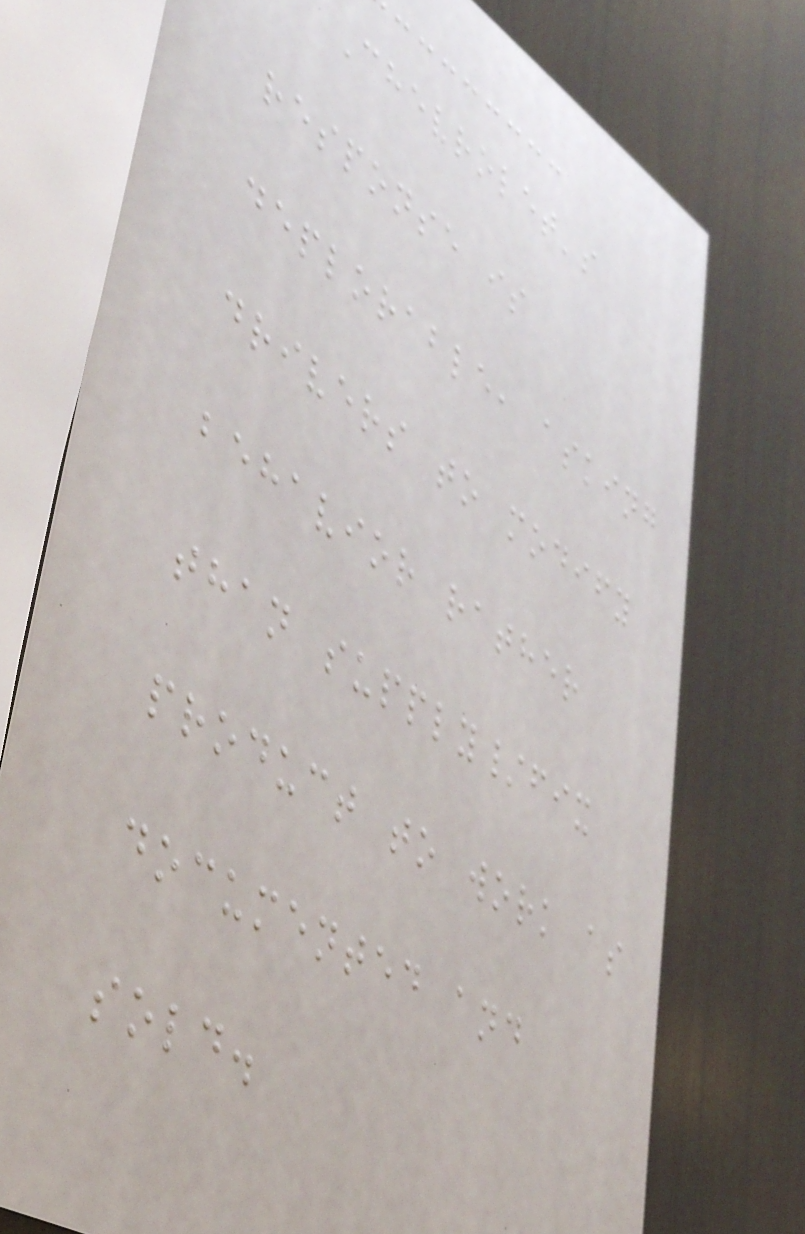Chevrolet's
response is
deplorable, asking
drivers to modify
behavior rather
than supply/fix
product to work as
documented and
sold.
